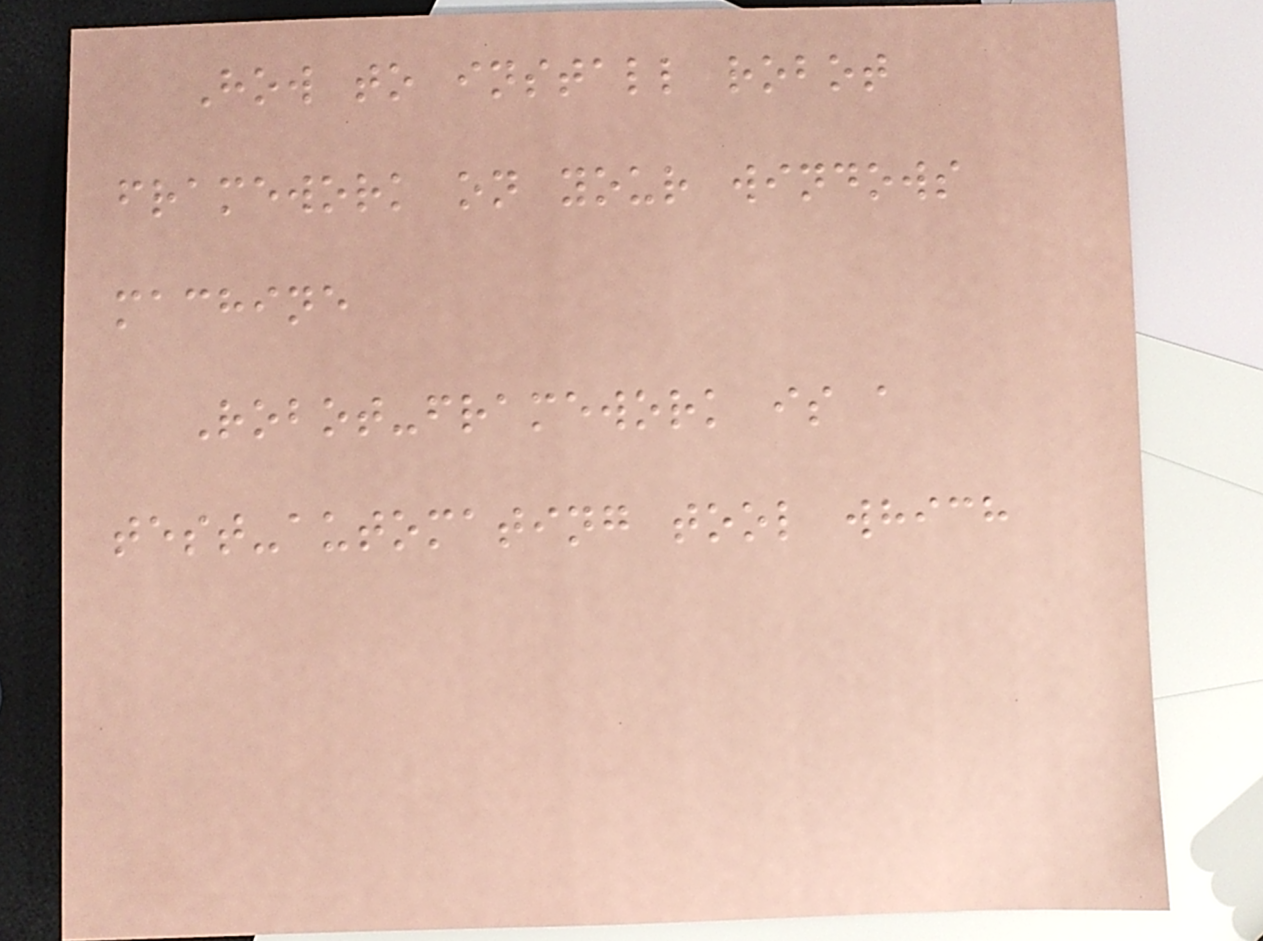How to install robot
framework on your windows
machine
Robot-framework is a
test-automating tool which
